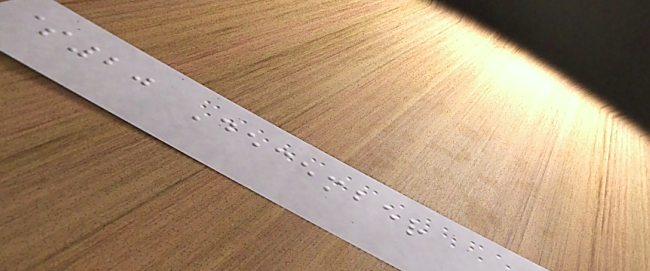$20 December
